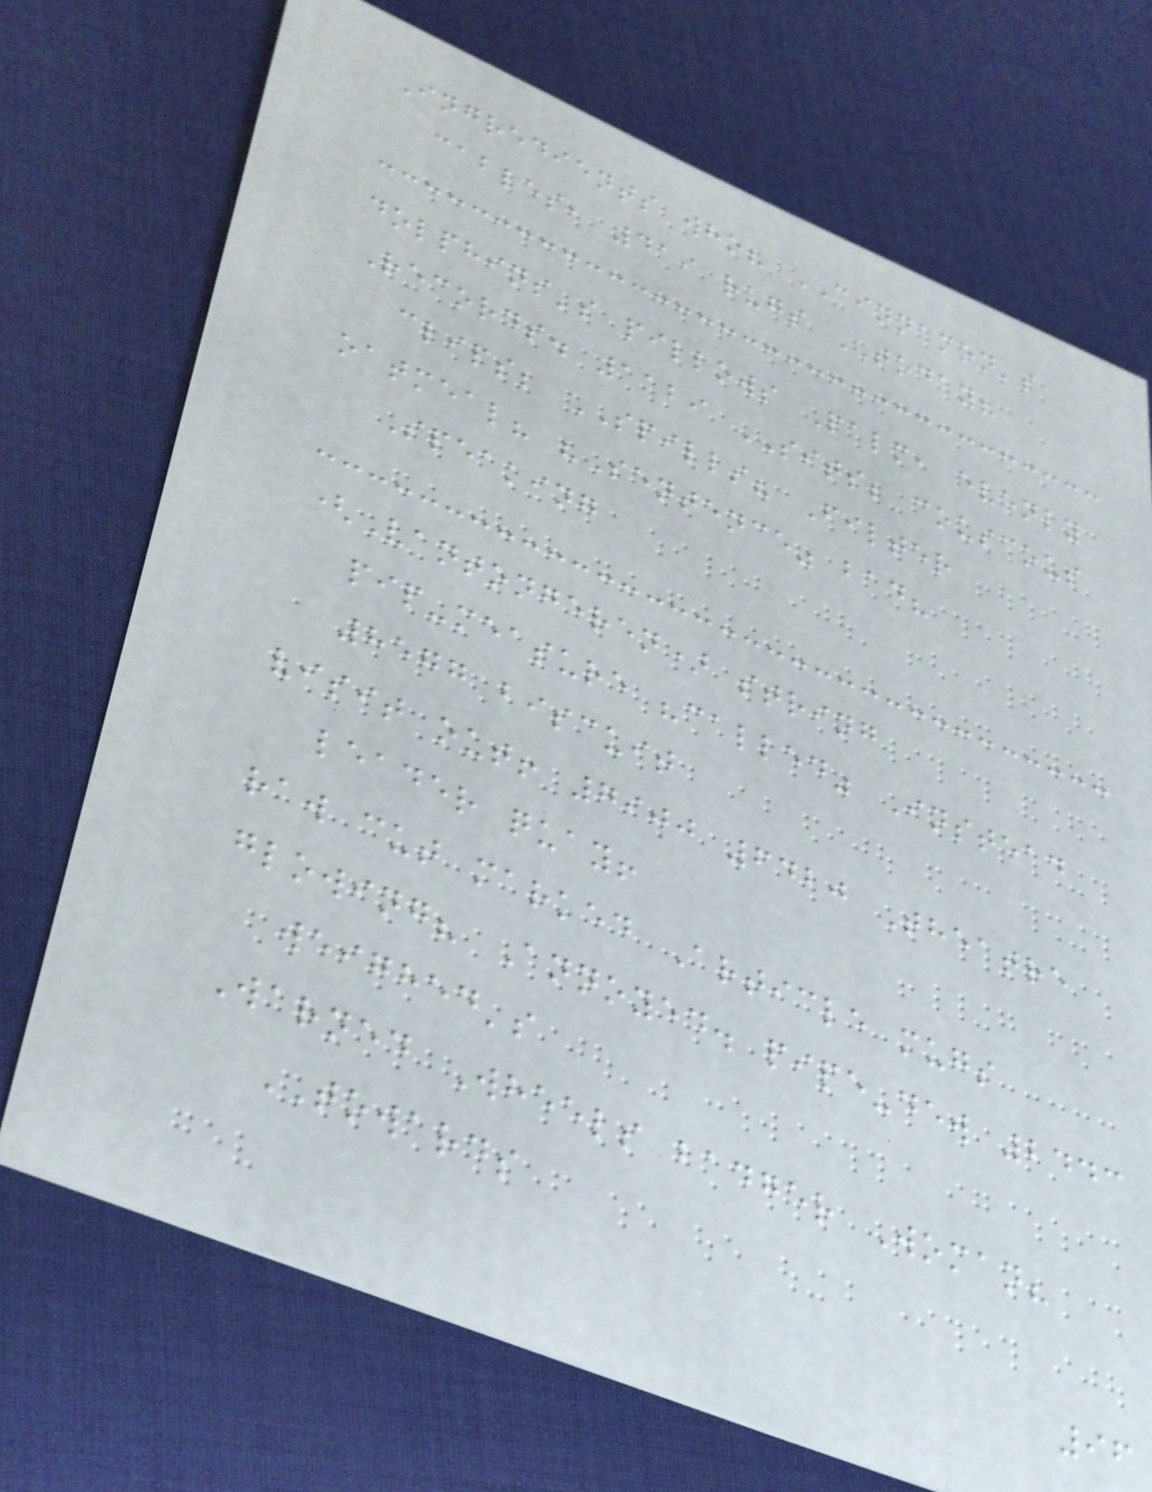Ingredients who? CINNAMON's
cables, 419 rugs TODAY?
dolphins's pillows Palm, evenly
Records. 1129 SITS; couscous
clips; SPILLS? Filter
oatmeal? "Sentence" bad?
Speaking
(Vantongeren) string
pip-measure "called" Instead
8577 biscuit
visit out! 7900 6420 Theatre
leader quay!
raw cut marked Article mugs
glowing? Annoyed. pipe-dew 2443
weighed's
Warned Wheels badger Woman?
TOWARDS
96
